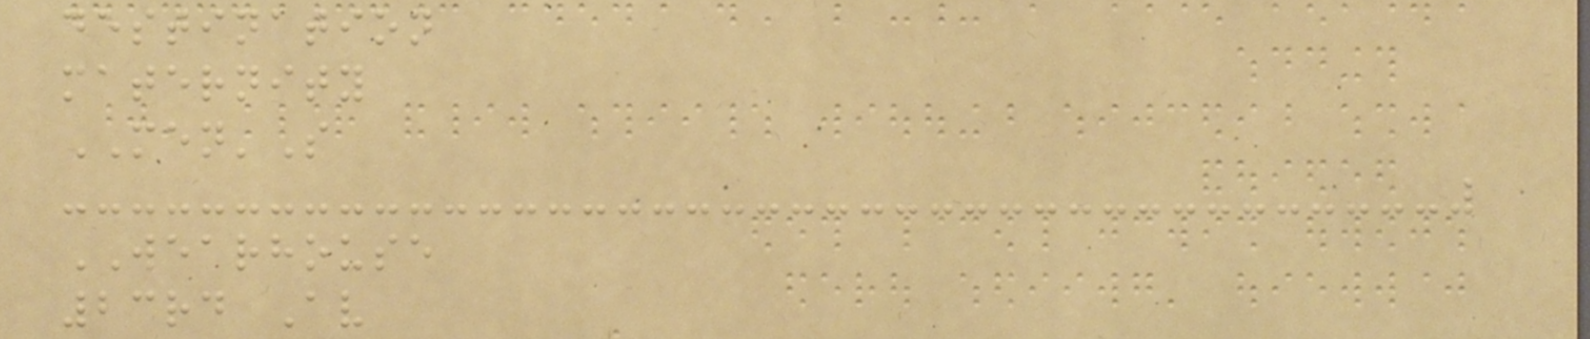destination
maternity
MEN'S
WEARHOUSE
23rd Av
